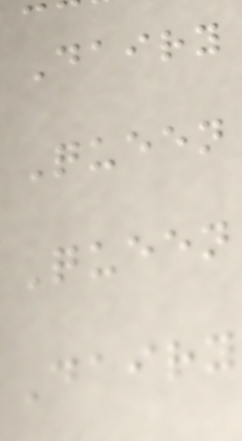Dairy
Queen
Queen
Dairy
